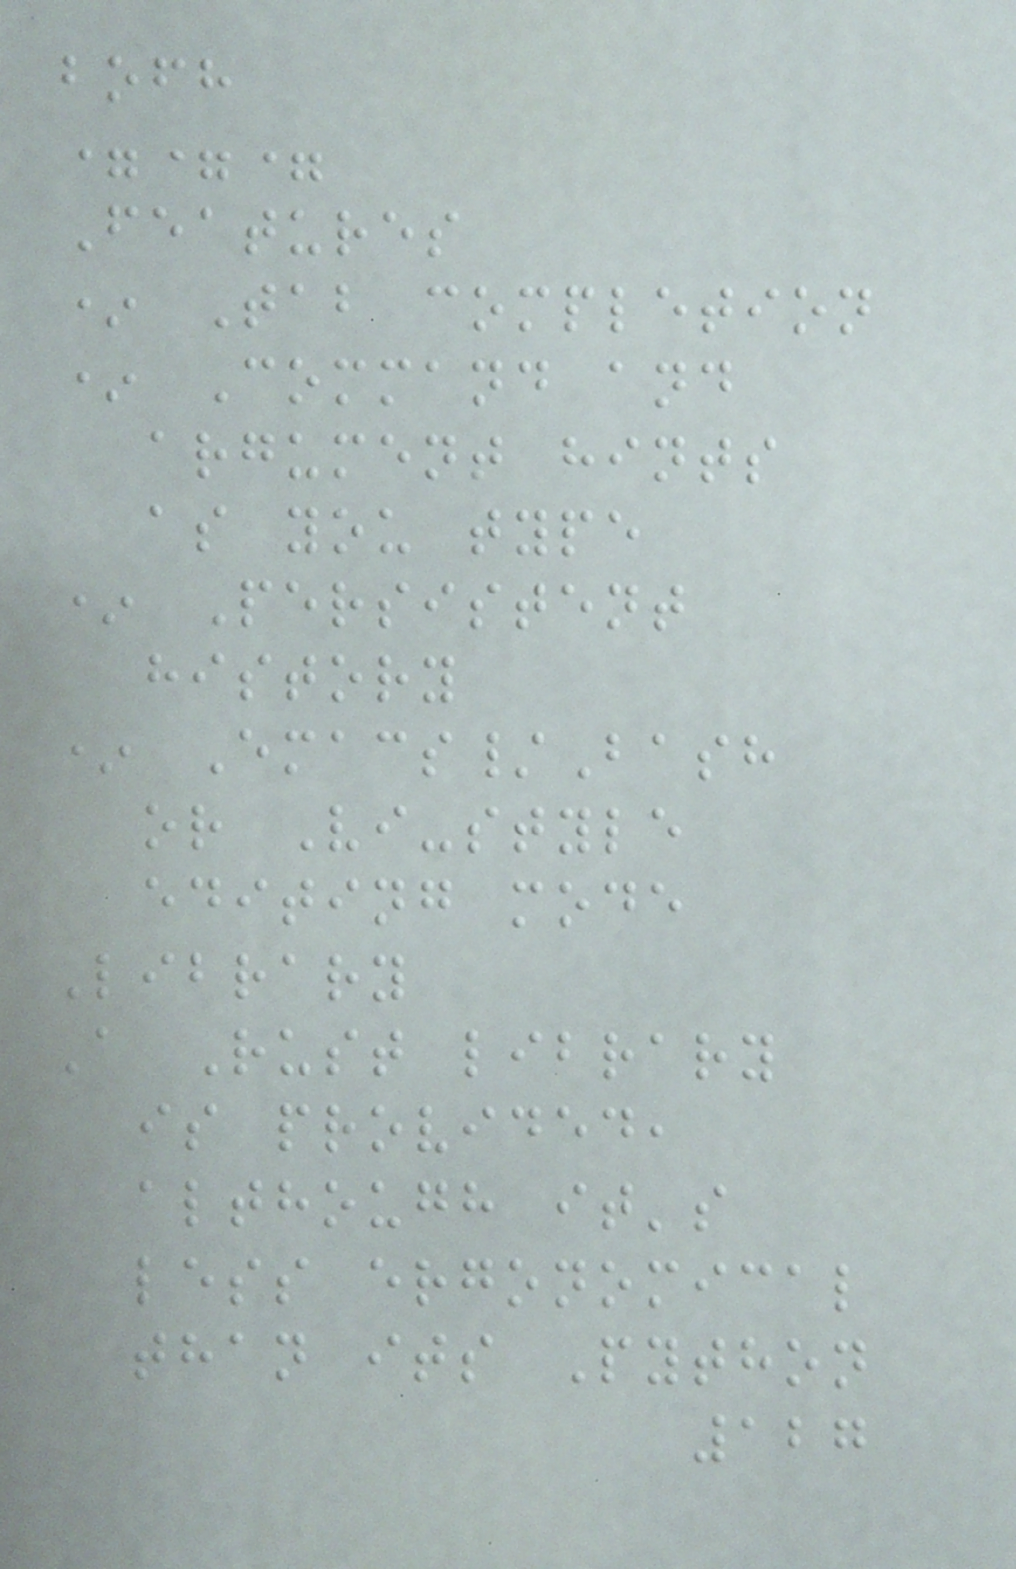bofh
===
Features
* Tab completion
* Command and
argument hints
as you type
* Persistent
history
* Emacs/Bash
or Vi-style
editing mode
Library
A Rust library
is provided,
although it's
less ergonomical
than its Python
127
